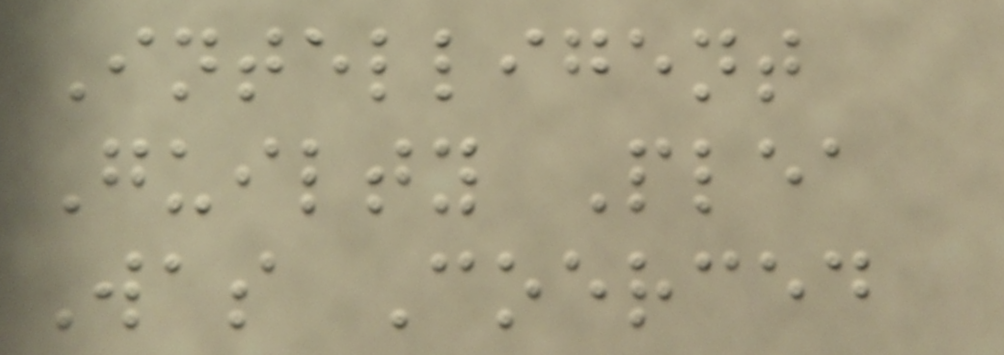Intelligent
Guilty Plea
Was Coerced
